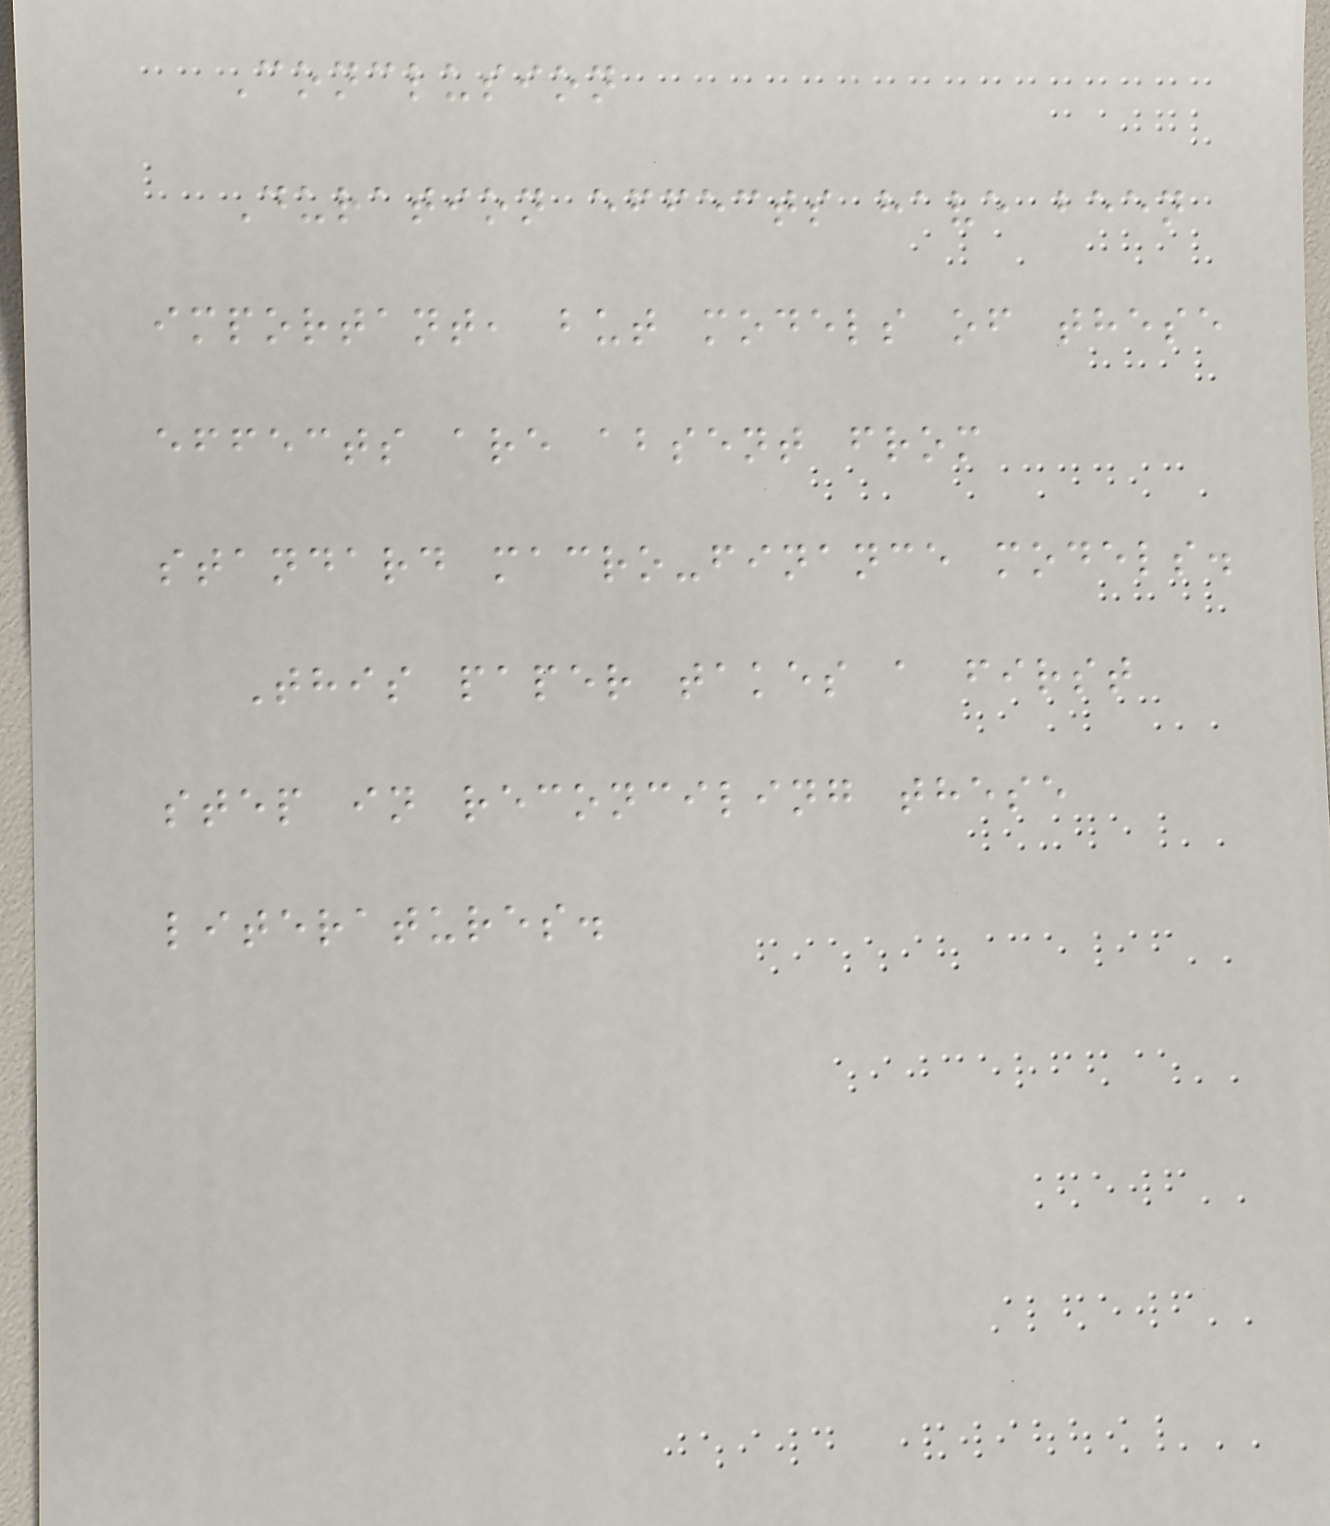Conclusion
Duration effects have been
important, but models of these
effects are absent from
standard macro-finance models.
This paper takes a first
step in reconciling these
literatures.
